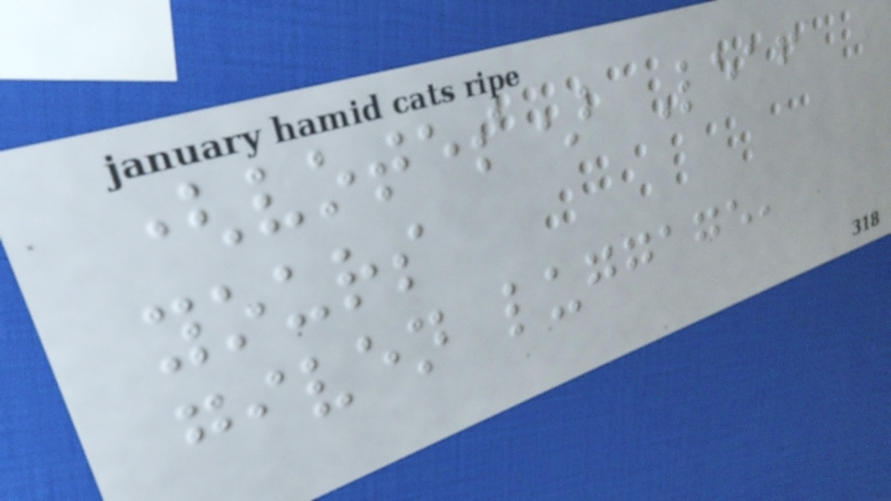(votes) Leaf
yours
given luggage,
